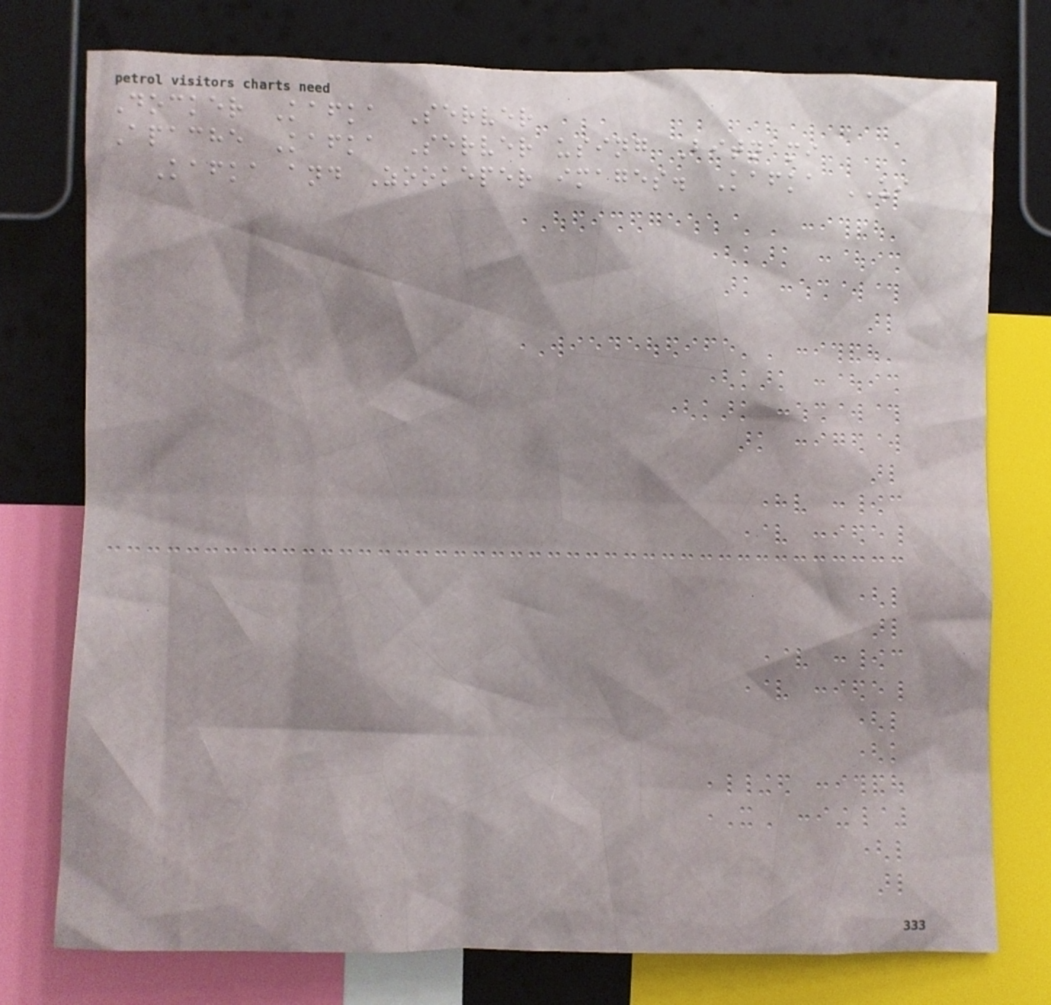Docker Kafka Server
Apache Kafka Server using Bitnami
Kafka and Zookeper images. Kafka UI
